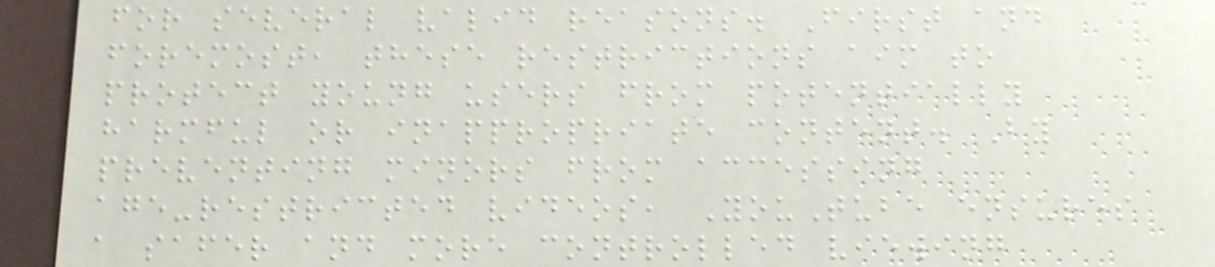for several valid reasons. First and
foremost, these restrictions aim to
protect young users from potentially
harmful or inappropriate content. By
preventing minors from accessing
age-restricted videos, YouTube ensures
a safer and more controlled viewing
